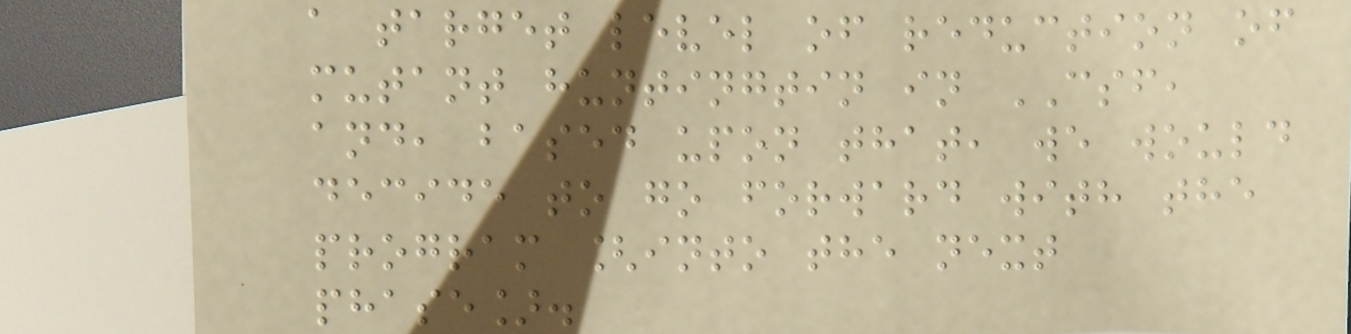a target level of reduction of
mutant huntingtin in CSF,
and, based upon that, we would
decide to go forward with the
program [into the next
phase].
